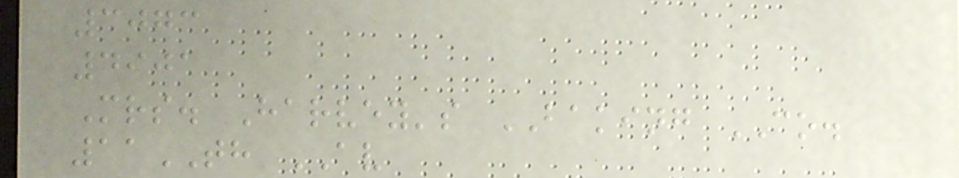3073
4901
Mrs. Harvey's BAKING CO.
11TH AV
